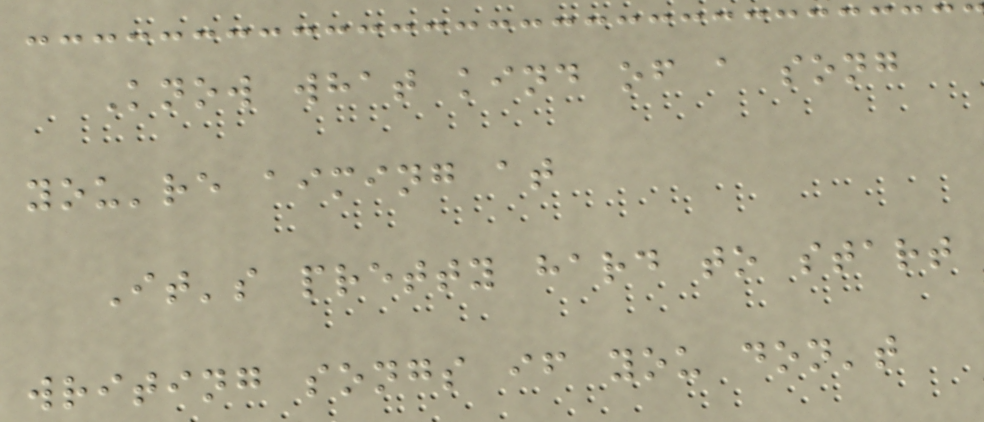Know what kind of a song
you're aiming at
It's pretty hard to start
writing songs if you don't
